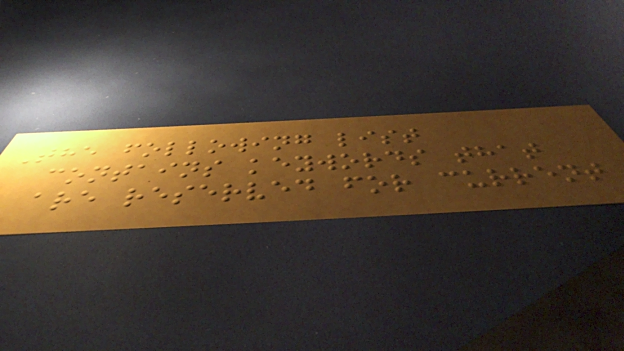The following list
contains keywords that
are reserved for current
